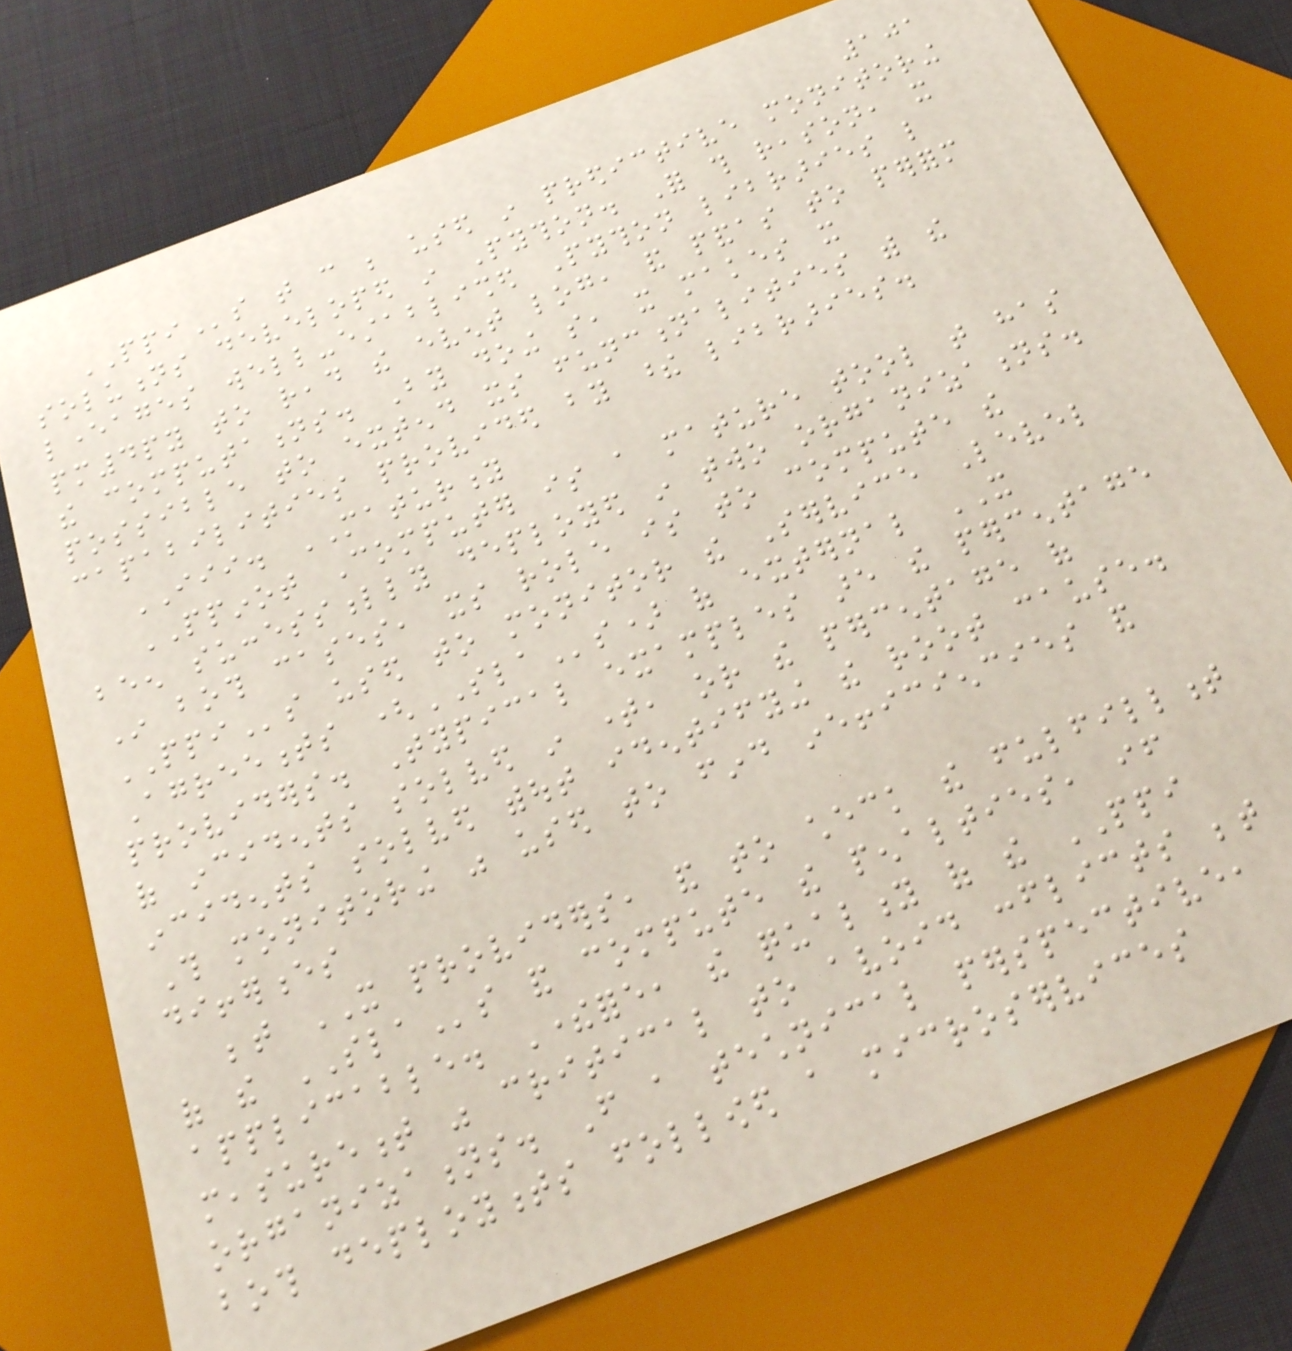101
PPIs that can be used in predictive monitoring
solutions developed in Python. For this reason, it
leverages well-established Python libraries like
pm4py to read the event log, and pandas to perform
the computations. By doing so, it makes it
possible to extend its functionalities with the
capabilities provided by these libraries.
III. MATURITY
PPINOT Computer is a mature tool that has
been successfully deployed in two organizations.
In both cases, its role is to compute the
PPIs used to monitor the Service Level
Agreements (SLAs) of external IT
providers. Typical examples are the percentage
of incidents solved in time, or the percentage of
incidents solved without identifying the root cause.
This monitoring was used to find inefficiencies and
differences
between IT providers, and to check the fulfillment
of the SLAs and compute the penalties, if
applicable. Therefore, the quality of the PPI
measurement was critical to avoid conflicts between
organizations. From a technical perspective,
both deployments followed a microservices
